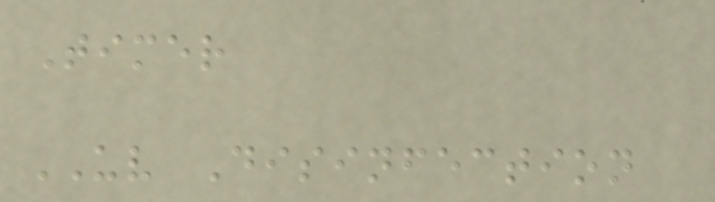Timer
UV Disinfection
